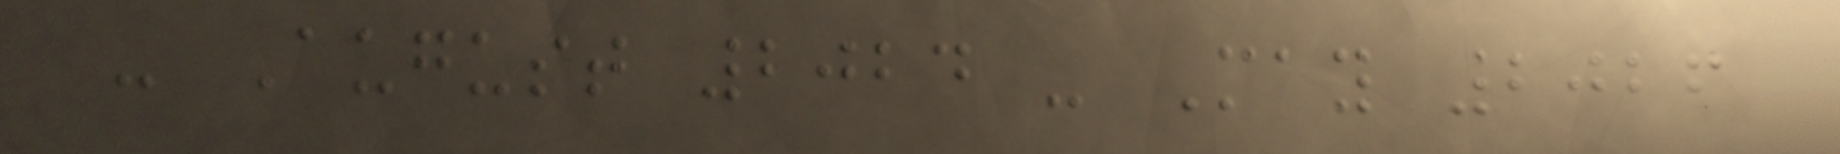- August 2024 - May 2026
